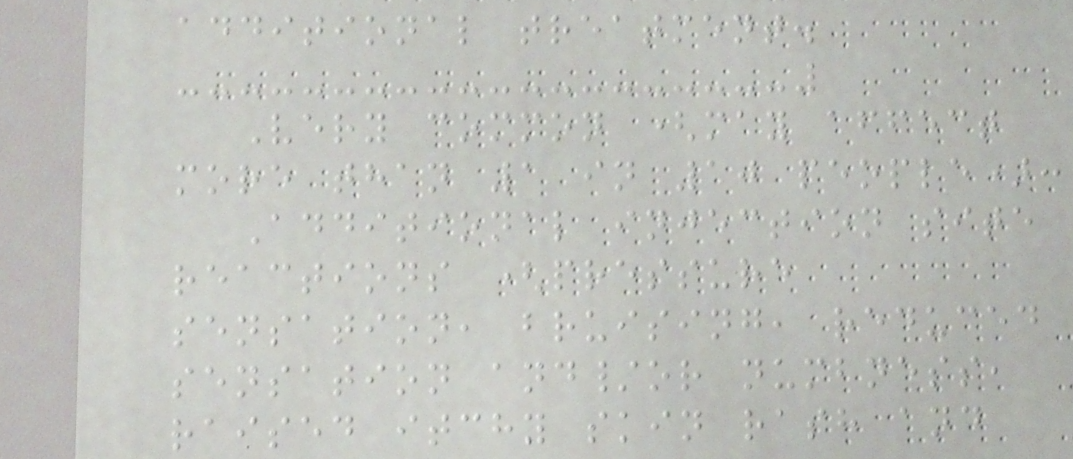additional treatment.
Very common (may affect
more than 1 in 10 people):
Additional injection site
reactions (pressure
sensation, bruising, reduced
sensation and/or numbness,
raised itchy skin rash and
